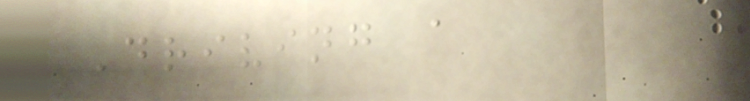Driving a
